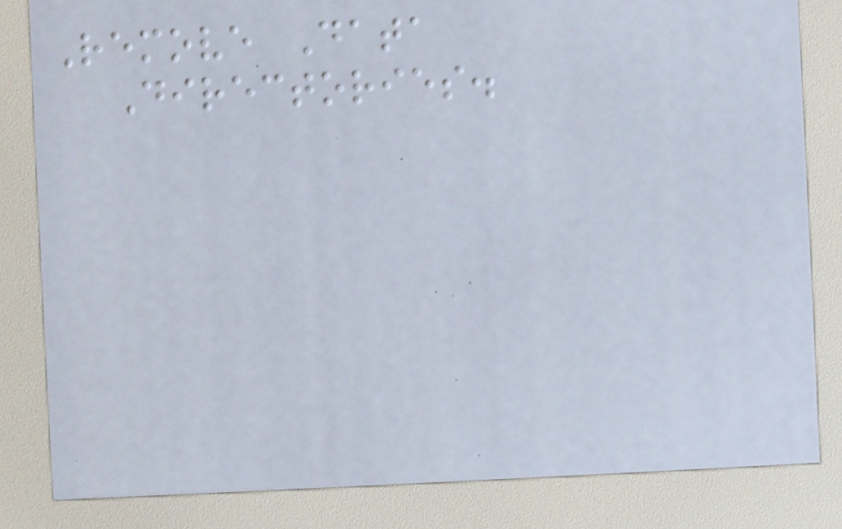Remove Data
Directories.
